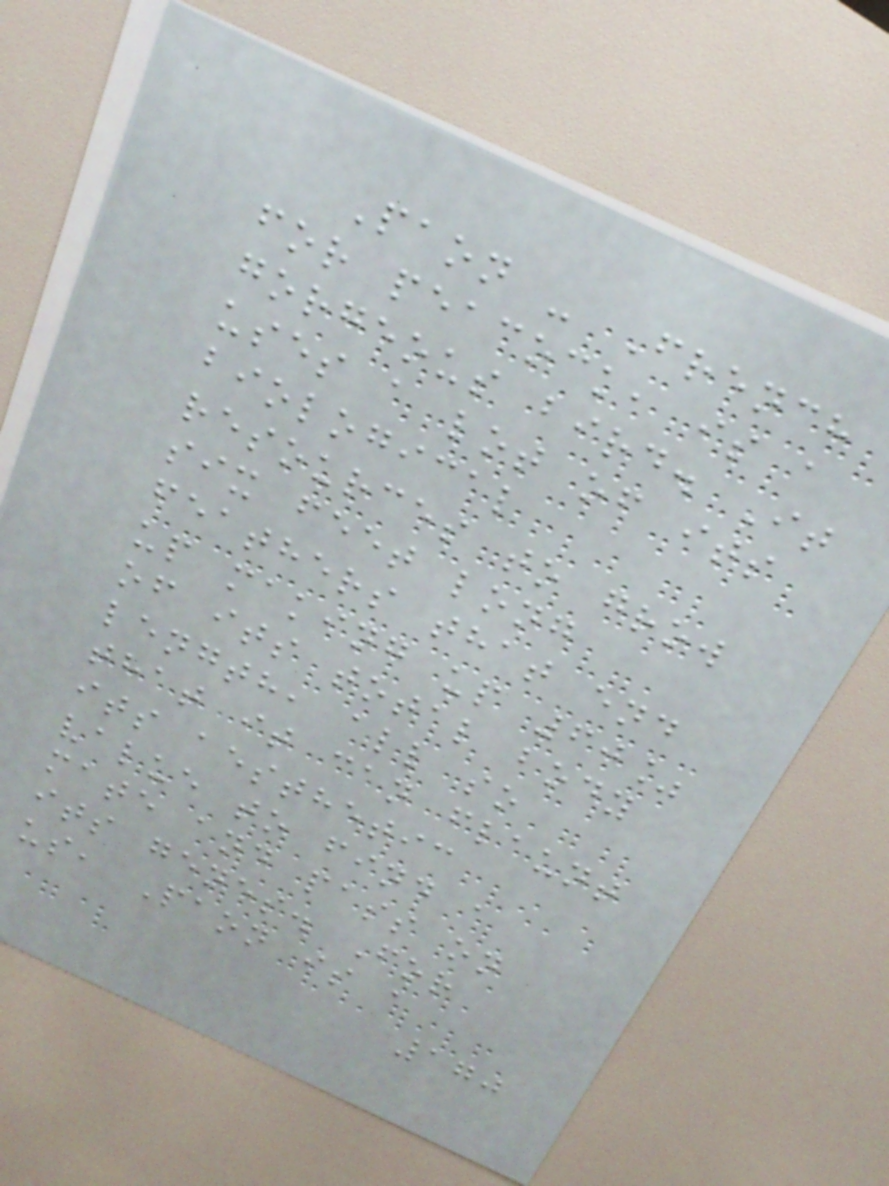Paon - French
for peacock, is a
gorgeous bird. It
uses a lot of its
biological
resources to grow
six feet long
feathers that end
up making up 60%
of its total body
length, all so
that it can flaunt
its aesthetic
value to find a
mate and pass on
its genes. For
us, Paon is a
170
